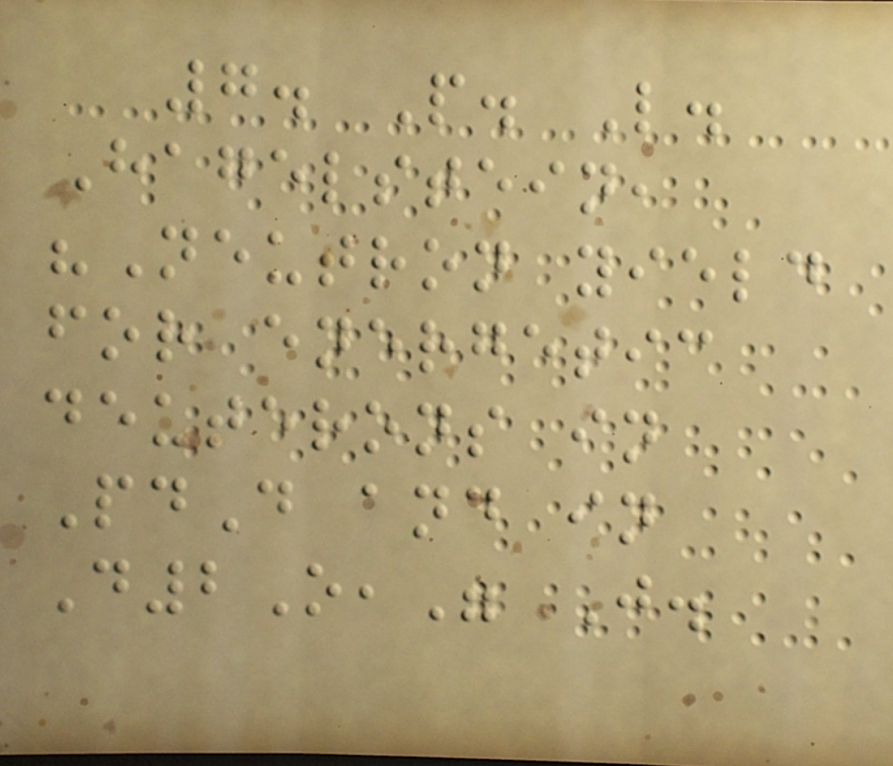7. P. L.
Hagelstein,
"Neutron yield
for energetic
deuterons in
PdD and in
D2O," J.
